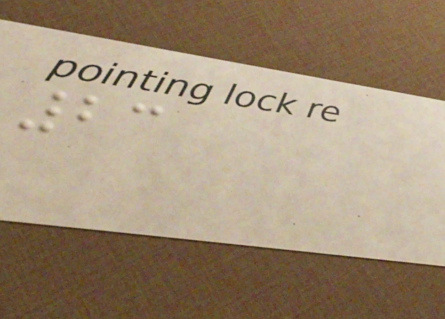23
